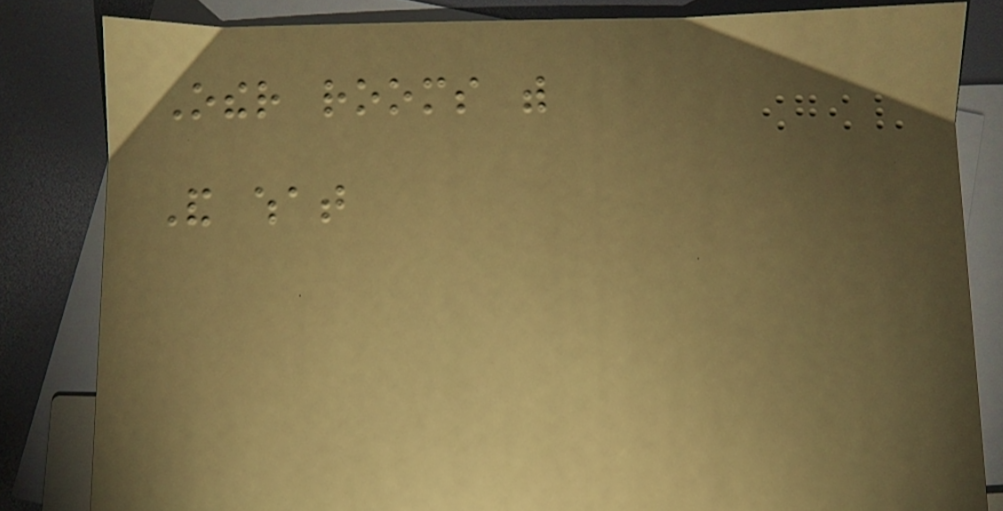Other rooms with
And what
